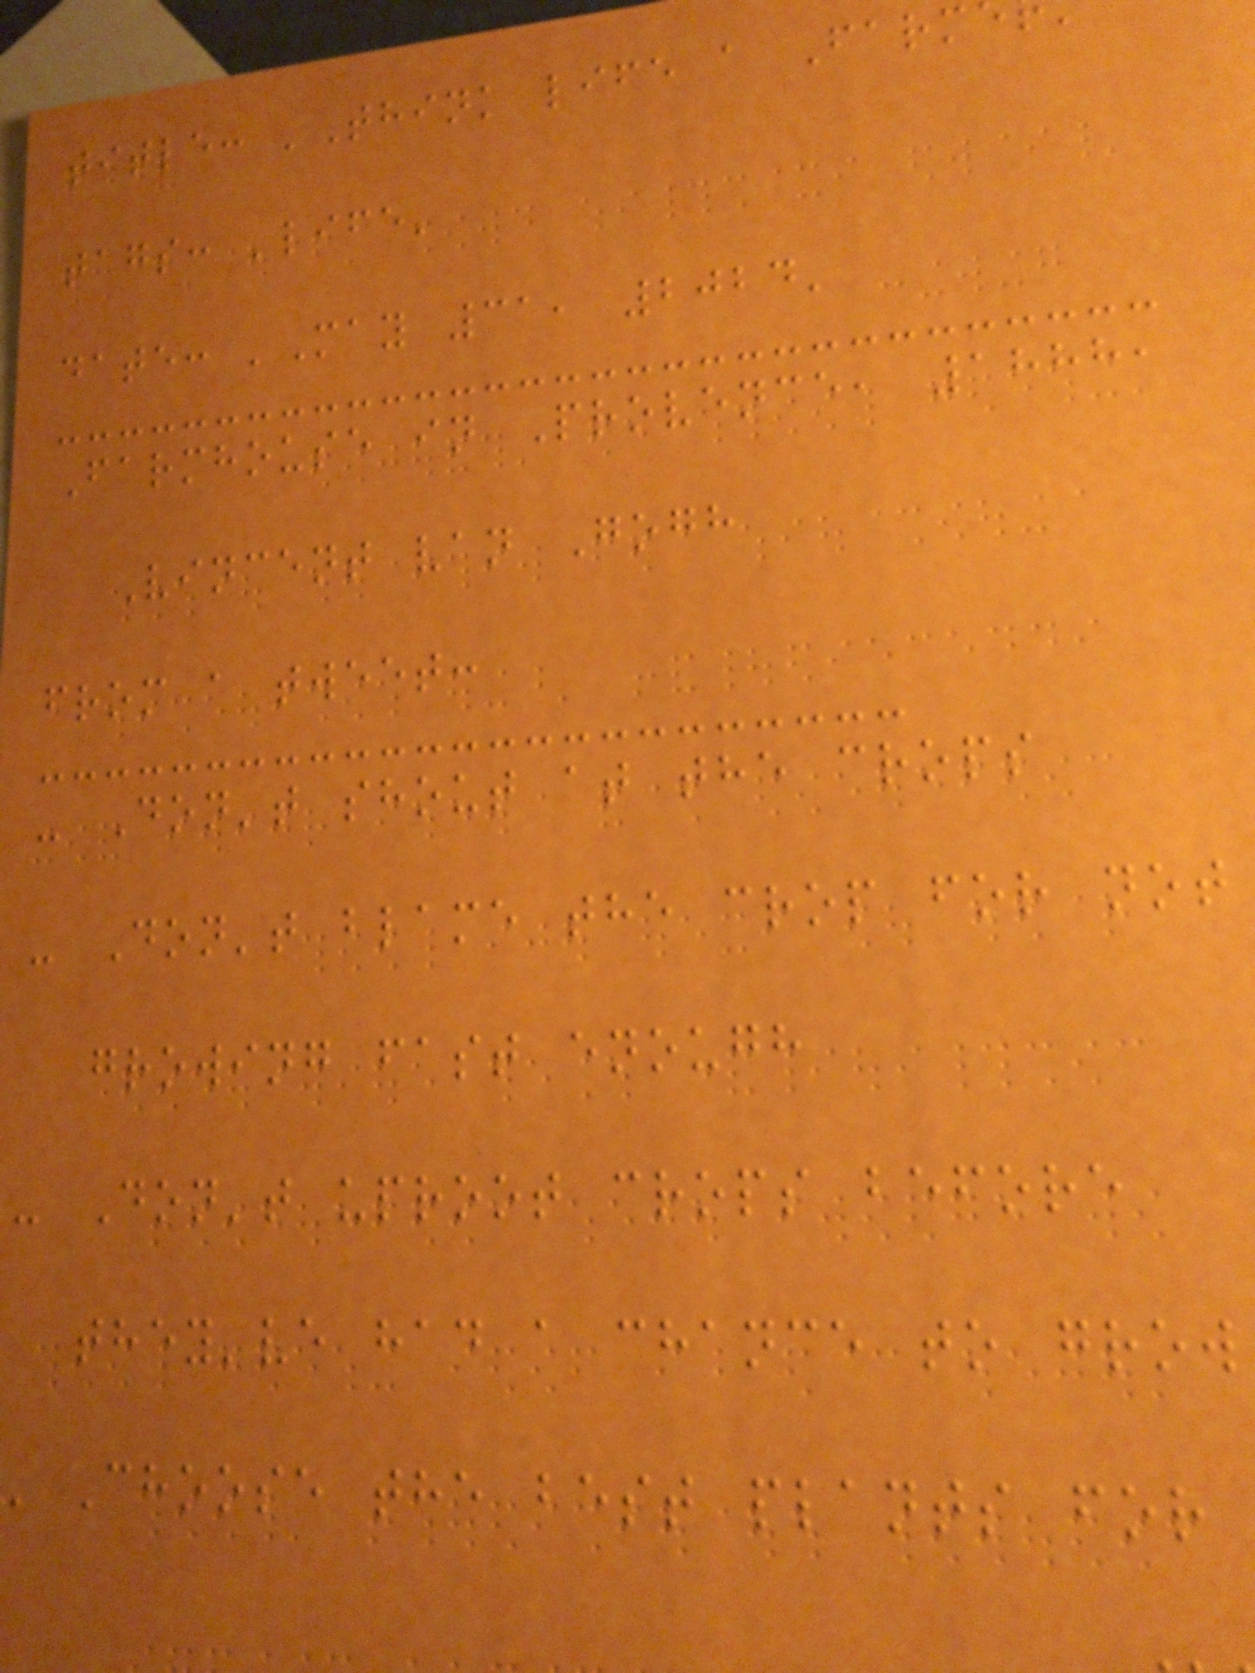title: 'Think life a Farm
tags: 'life'
date: 'May 31, 2024'
Farmhouse in Provence, 1888,
Vincent van Gogh
from a tweet:
- Don't shout at the crops
- Don't blame the crop for not
growing fast enough
- Don't uproot crops before
they've had a chance to grow
Choose the best plants for
